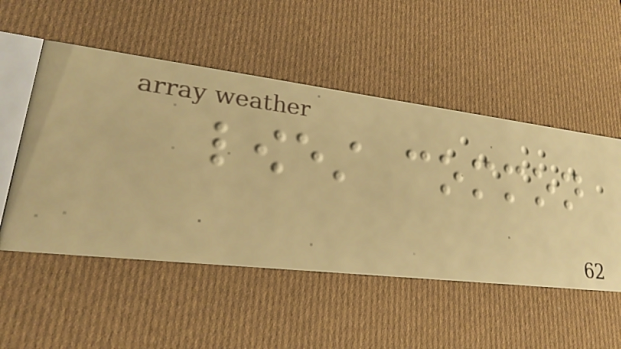lowest common
